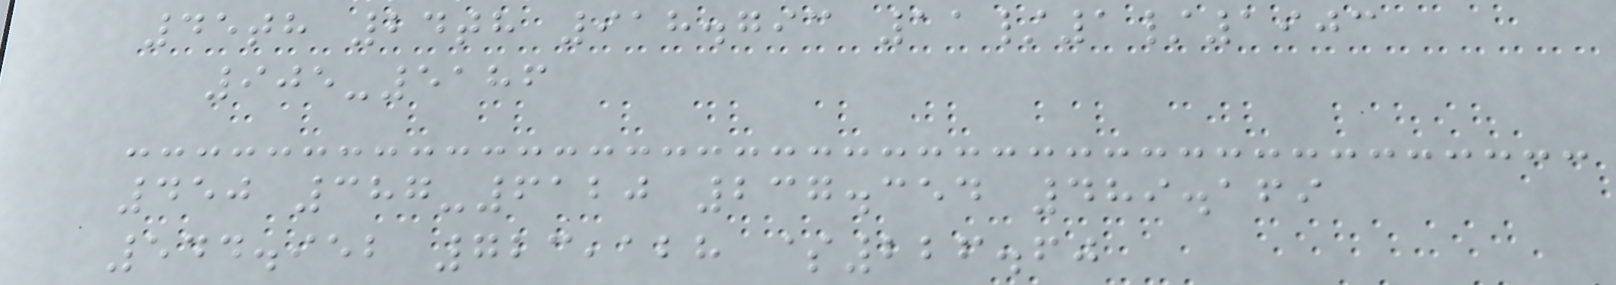45th 24th 918.793 11/1/1903
905-5186
450 387-6120 237.354 489.169
544.952 723,128 $226.60
